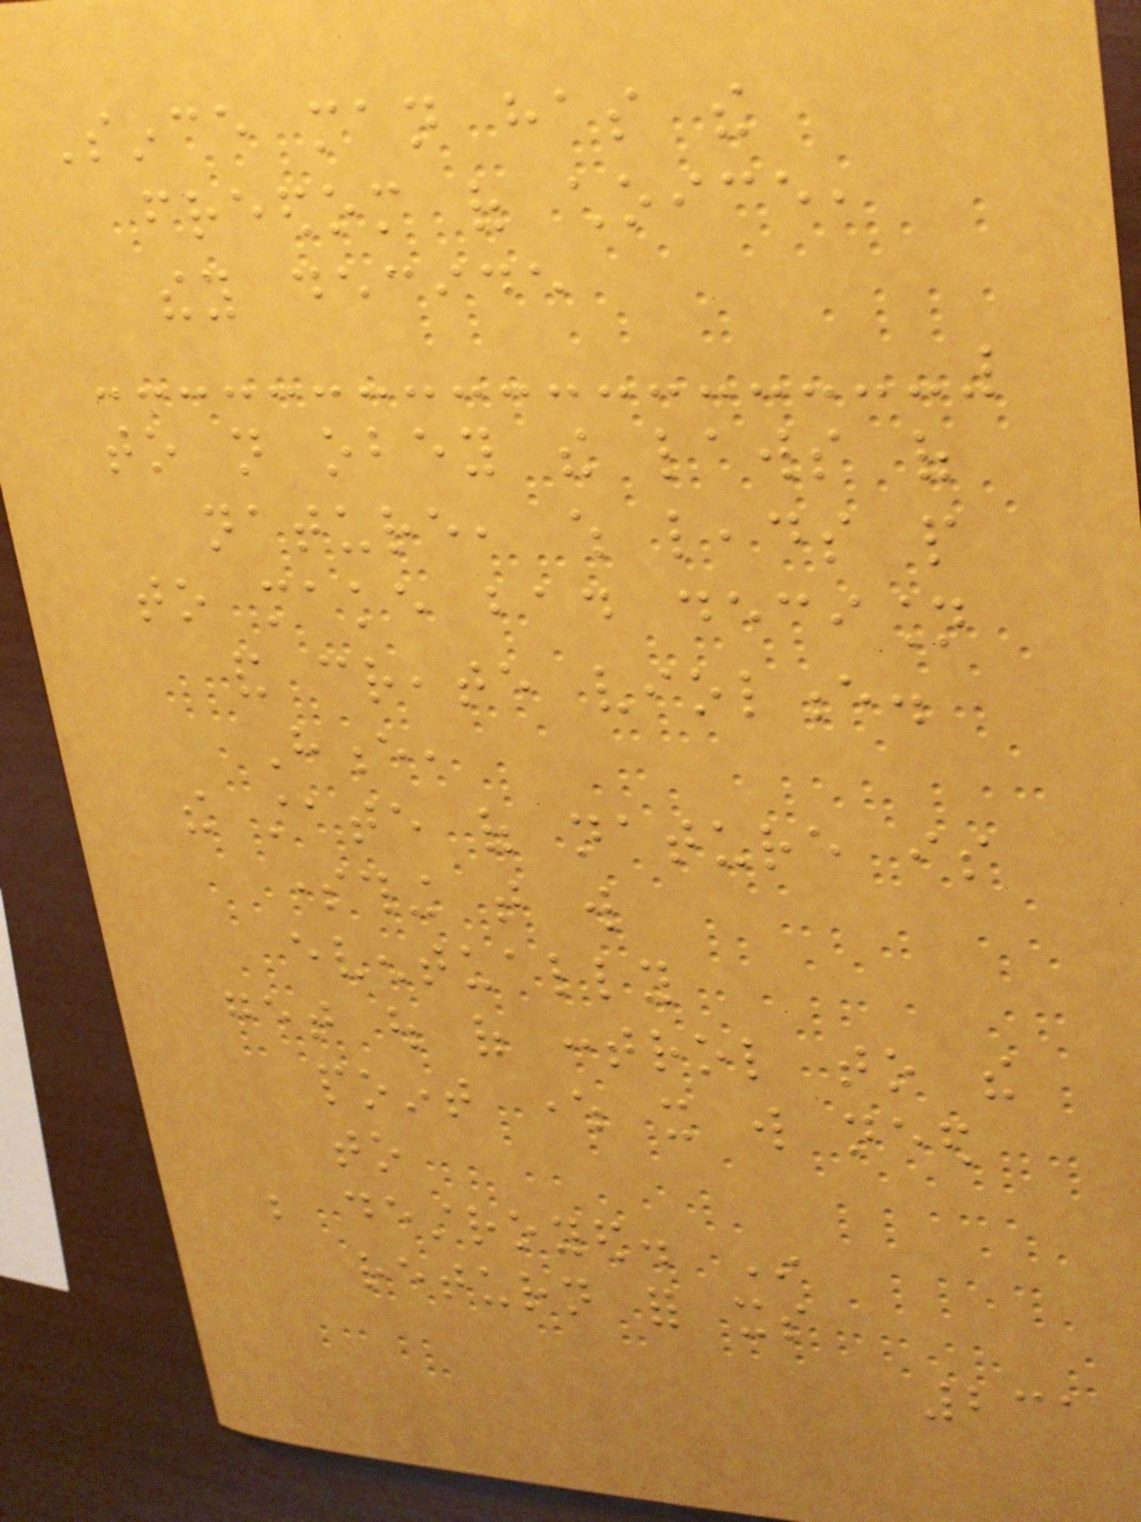Since man has the
freedom of choice,
they decide
to not obey the laws of
nature, which leads people
to make bad decision
and create violence.
Hence,
the state of nature is
something that will
eventually
get out of control to the
point where it will need
to
be destroyed. In
return for its
231
